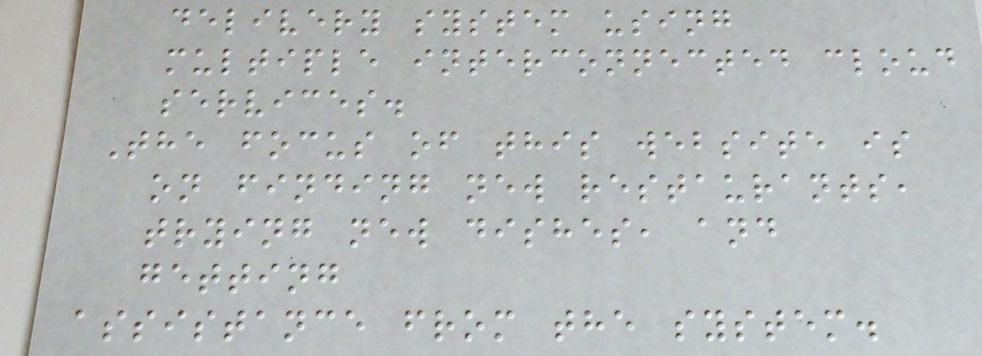delivery system using
multiple interconnected cloud
services.
The focus of this website is
on finding new restaurants,
trying new dishes, and
getting
assistance from the system.
